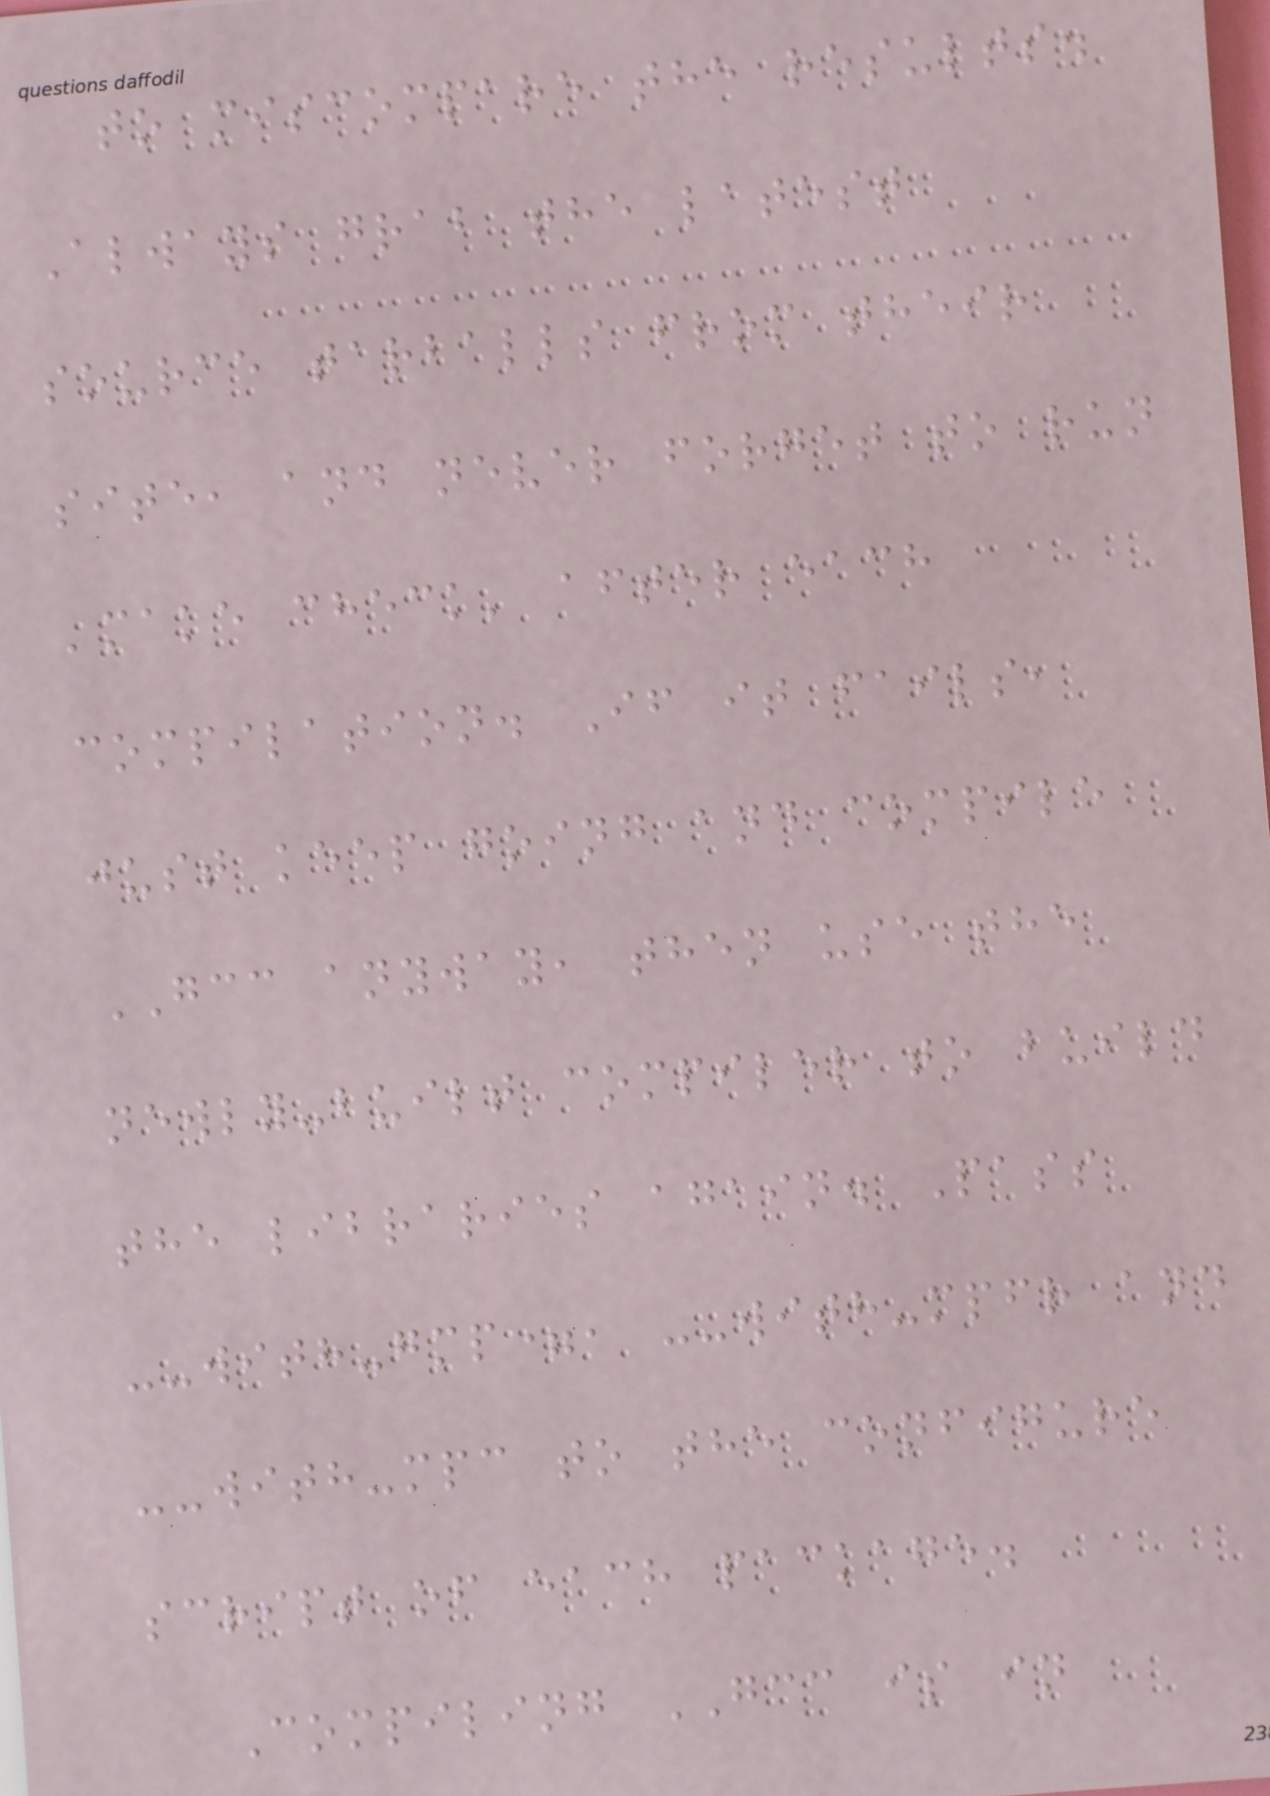to miscompare the results.
Always grab the latest
source tarballs from their
site, and never forget to run
'make check' after each
compilation. If it fails,
just keep going and compile
GCC anyway, then use the
newly-built compiler to build
the libraries again. Pass
--with-gmp=, --with-mpfr and
--with-mpc to the configure
script of each package.
Compiling GCC is in
